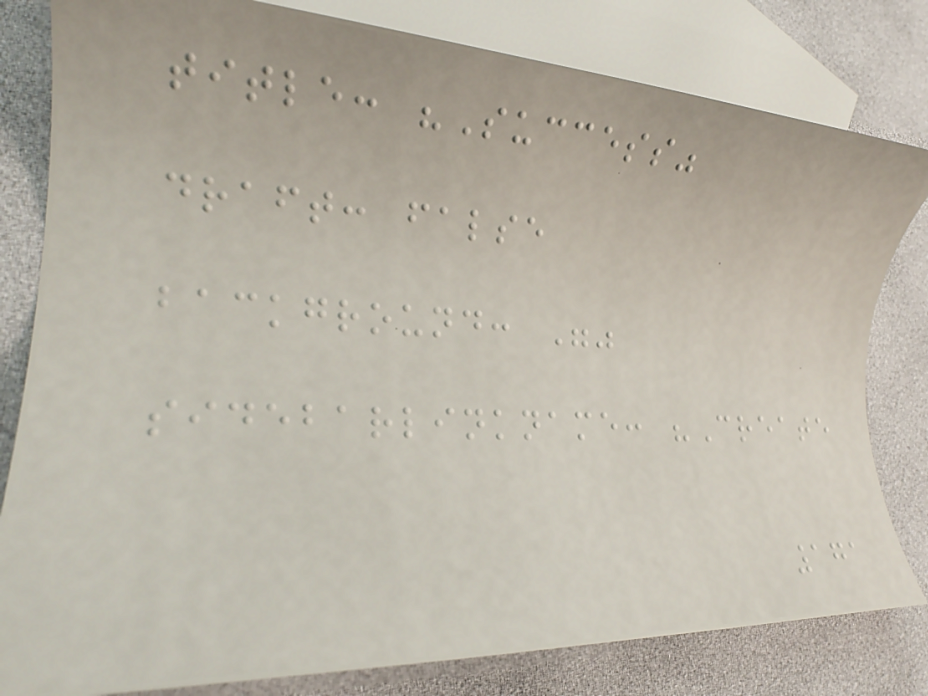title: "Success"
draft: false
background: ""
sidebarlinkname: "Create
171
